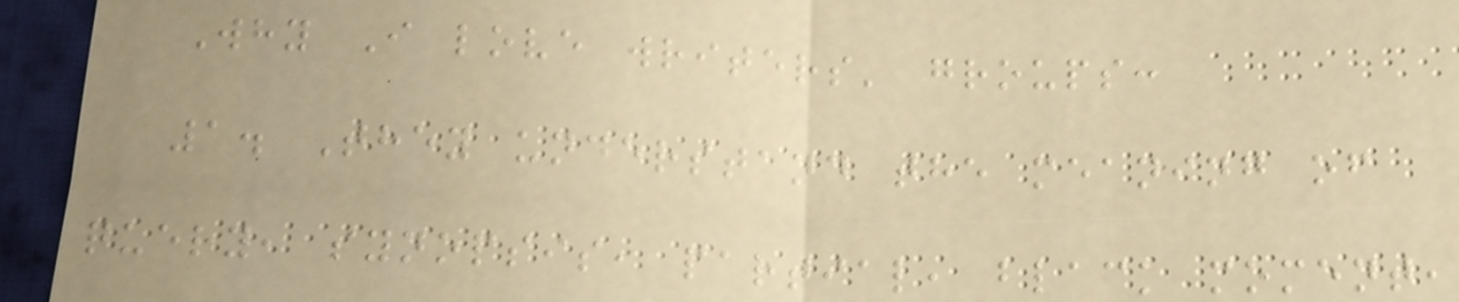Why I love writers' groups:
1. They understand the meaning of
query, synopsis, partial, black moment,
